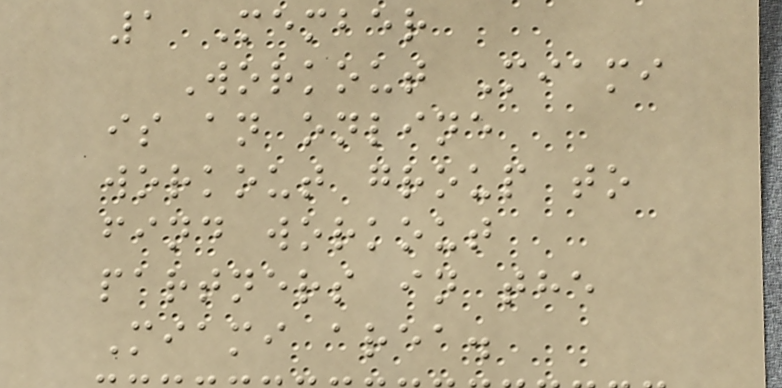1 Member
Workout Miami
is an online
workout group to
find workout
partners in the
Miami area.
